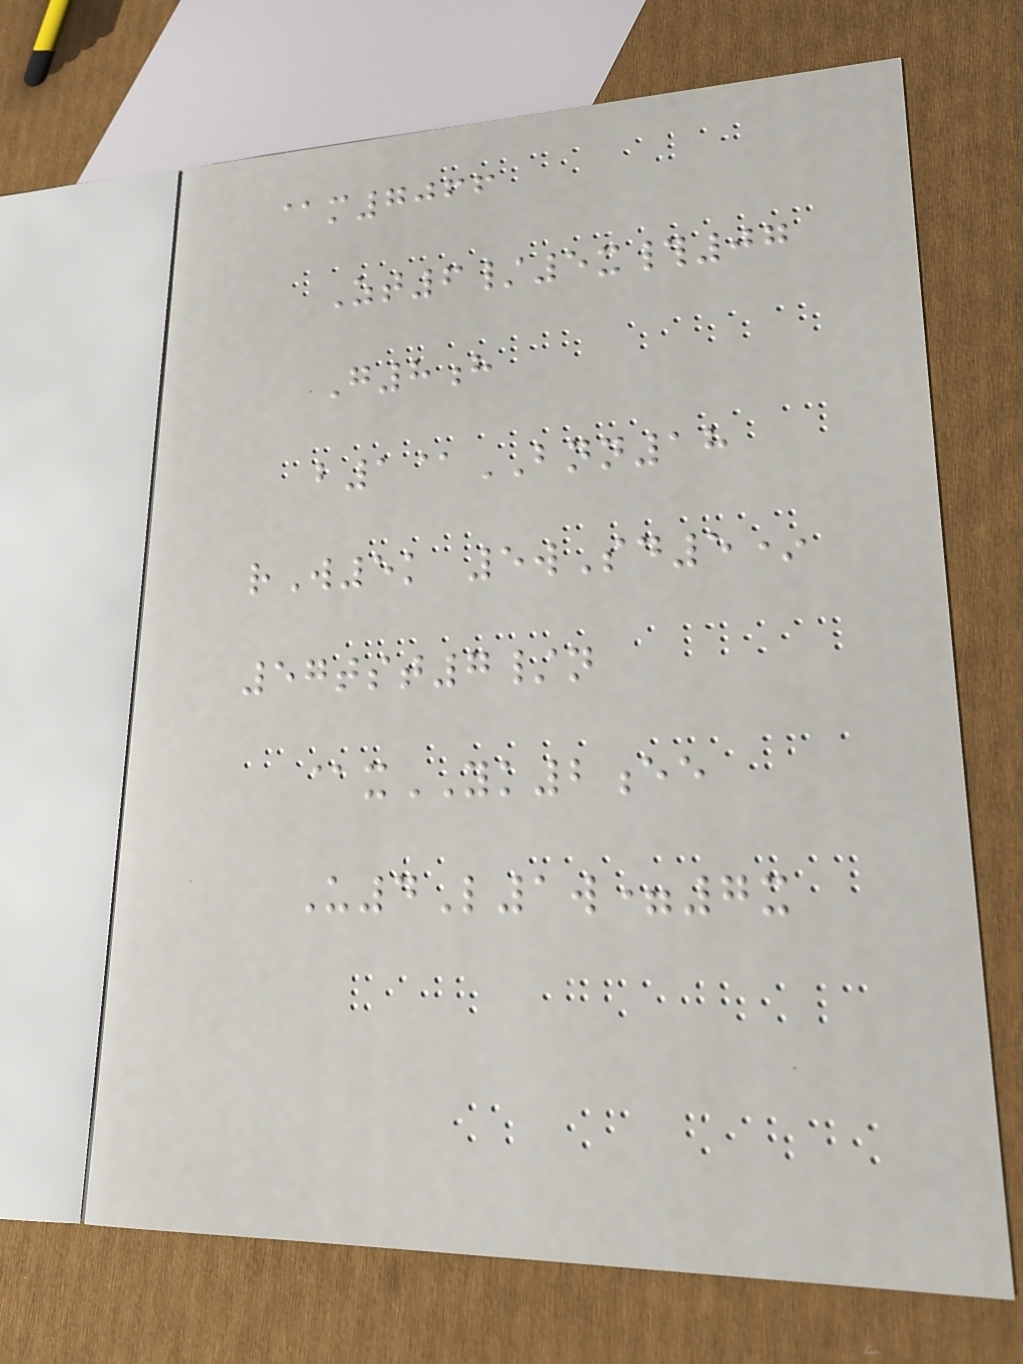@m7066
Zt6/5x#07
G8h
b1@BNN18
rW5k 5wSd5*
57tst7/n
@xYK2ee
U4L1w=7x
